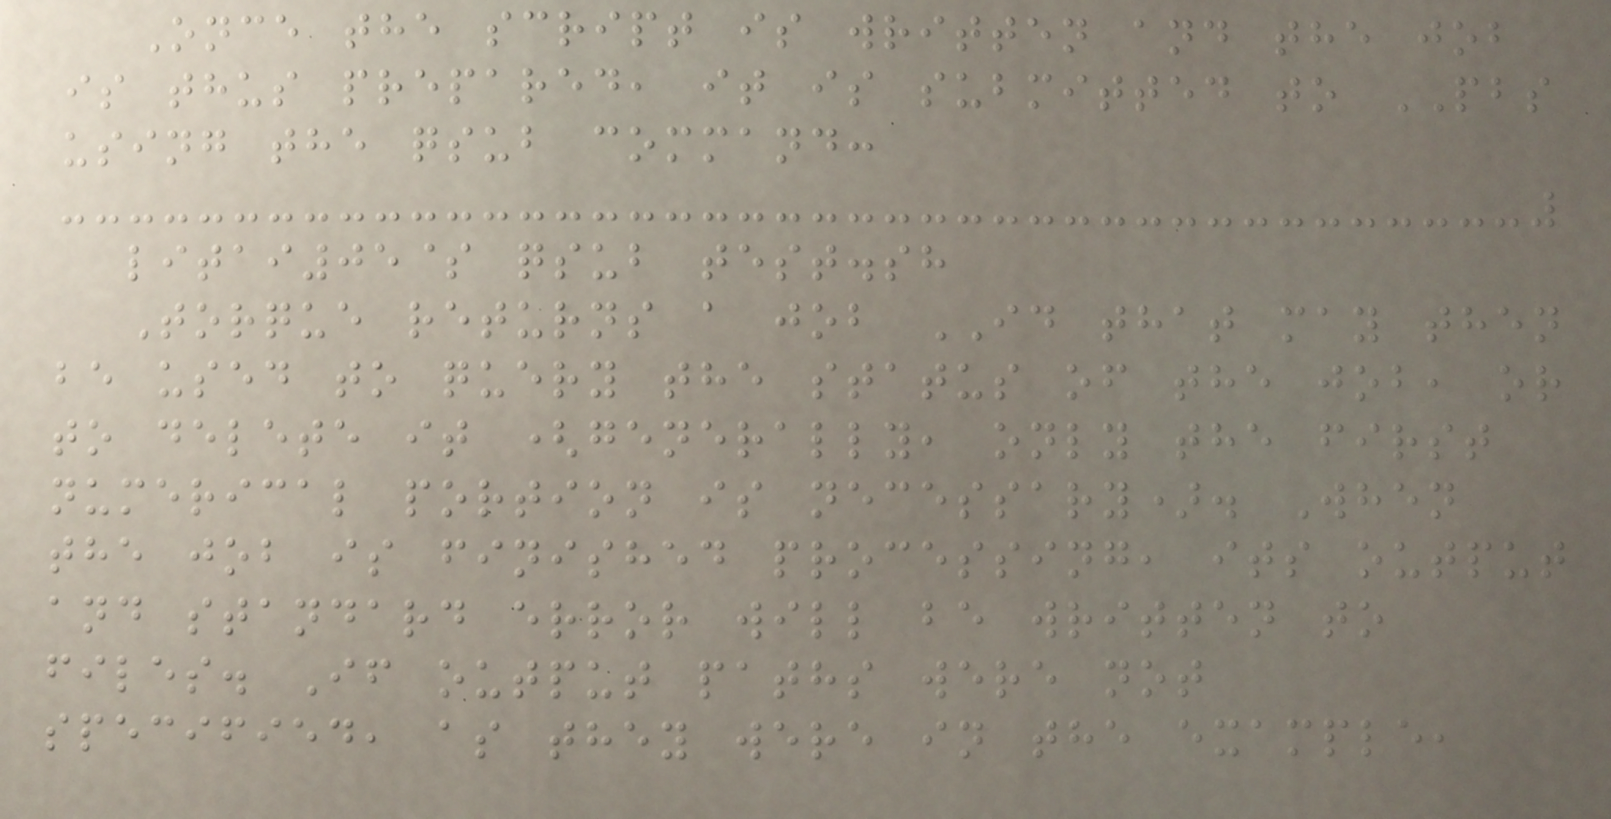Once the script is written and the job
is thus prepared, it is submitted to PBS
using the qsub command:
litai05$ qsub test.sh
Torque returns a job ID that may then
be used to query the status of the job, or
to delete it (generally, only the first
numerical portion is necessary). When
the job is finished processing, its output
and standard error will be written to
files. If output paths were not
specified, as they were in the example,
